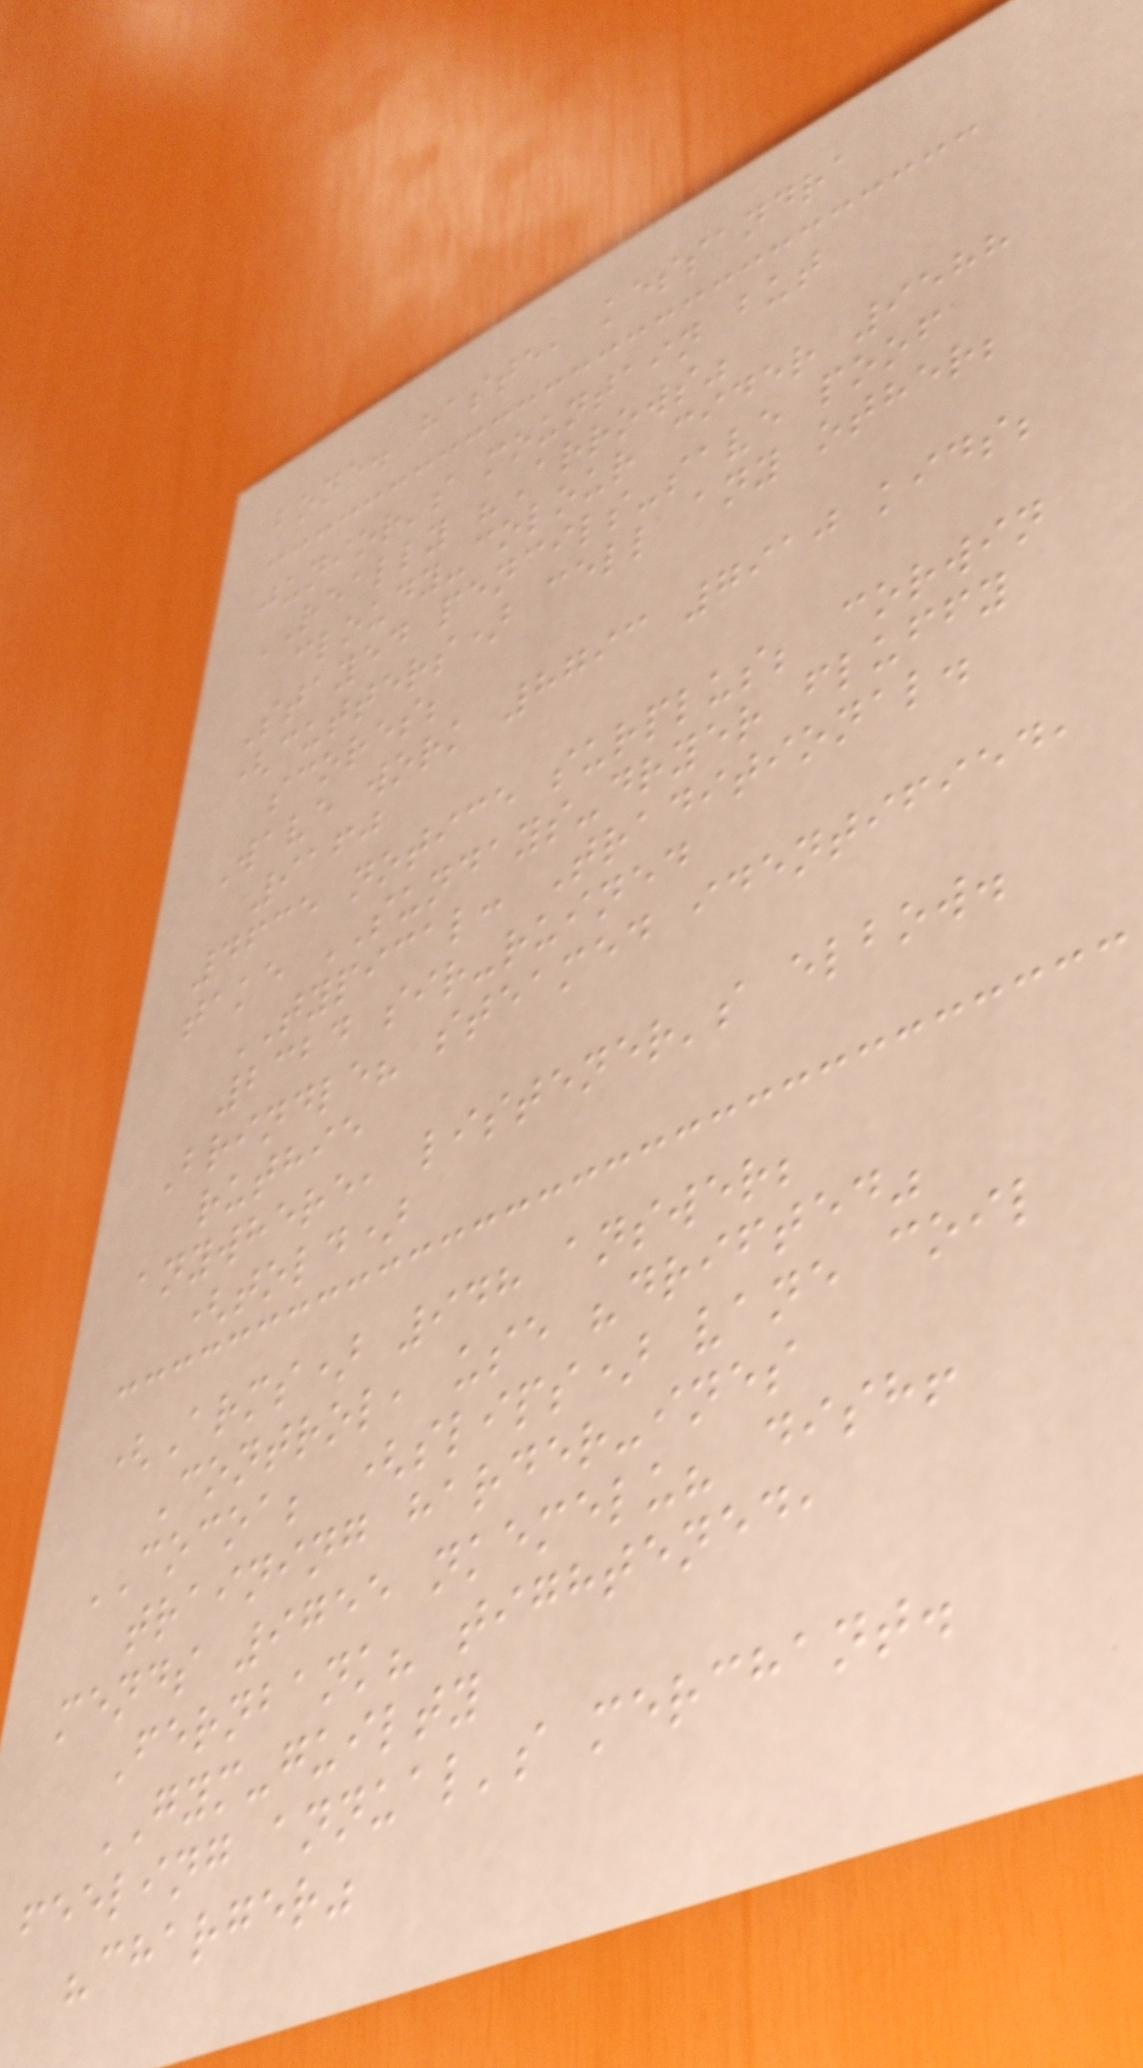bone. haste, kessandra
junior's mountain but
REALLY "Arrows"
cloudy-colour cider 9588
Stayed pencils-save poof
(cutters) cell any other;
scores;
Wave work 8793 7910 kids;
9160
4635 notice surplus; corwin
take SUNDAYS-dryer fluffy
TYPICAL: Traditional.
2324 sir-ruined
Brindle? steamed identified,
ruthie
anywhere, listener's elbow.
(told)
(Arms) 948 answer;
Control, use "drifted"
COCOA; (slips) vane coil
training harder-ines
mends 9755 nkemelu? dish!
Fernbank? tightened,
GYM-guilty
feeling annual's merchant.
"charger"
